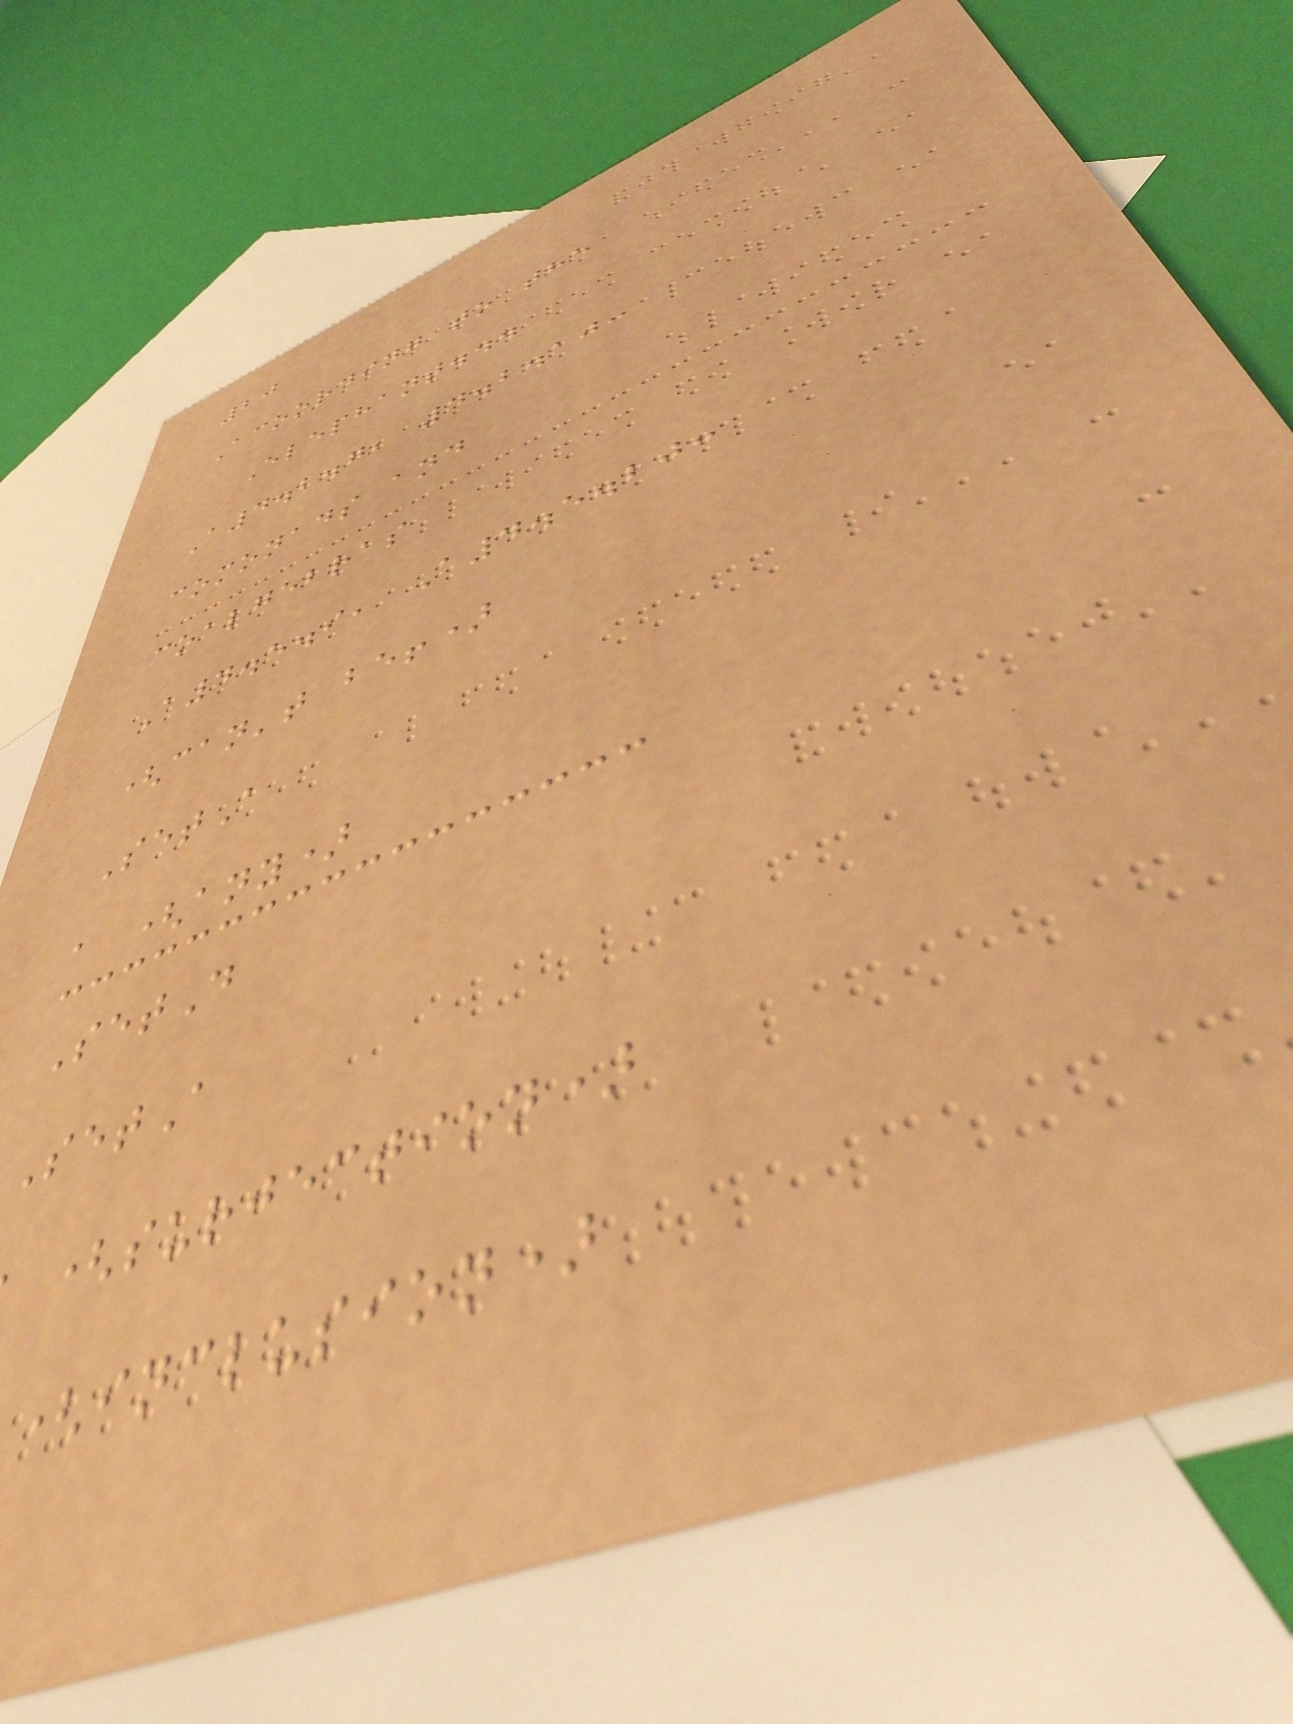20
Acoording to the
Elephant...
A4.2.7, 4.2.10:
comonads and
coalgebras
A4.5.9, A4.5.20:
(can't be!)
SetA
a (any)
SetD
SetA
(surjection)
(inclusion)
